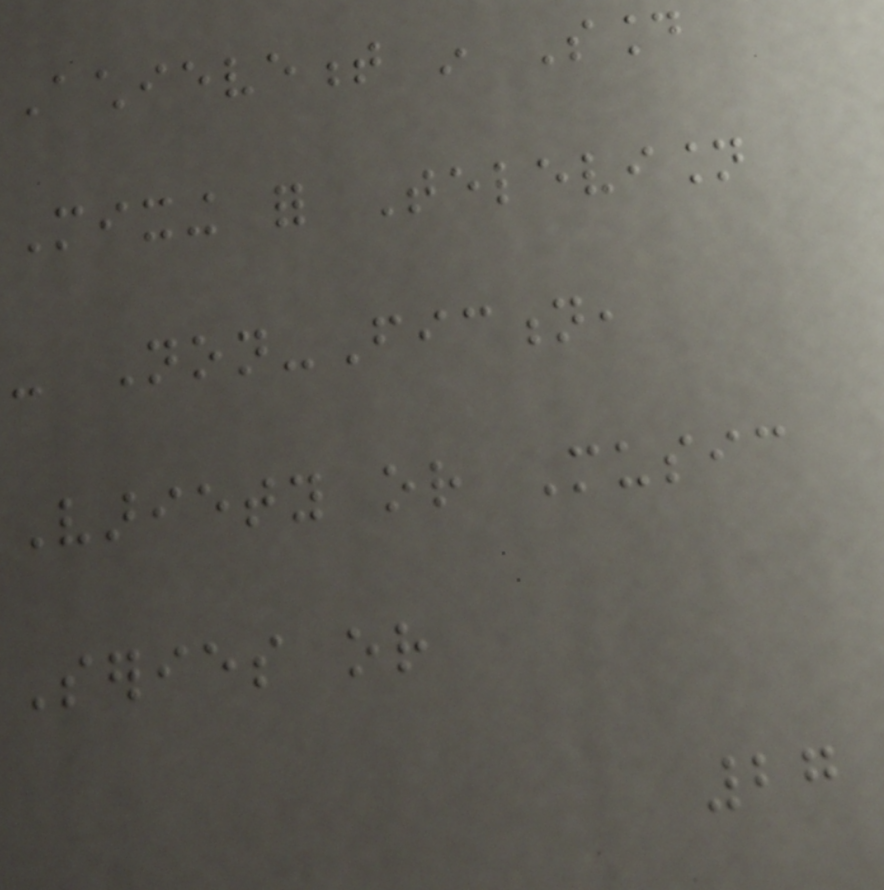Achievement in Sound
Mixing for Television
- Non-Fiction,
Variety or Music
Series or
27
